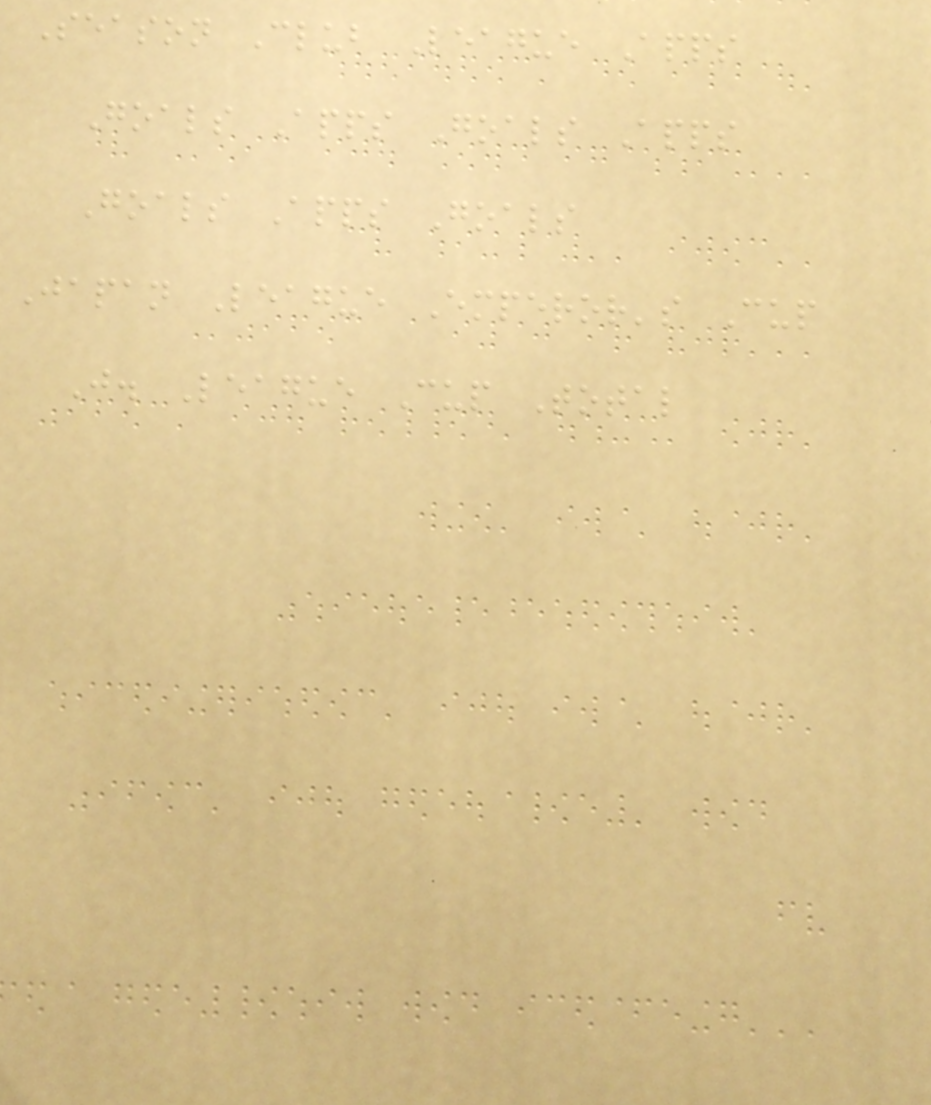Season Club League Apps
Goals Apps Goals Apps
Goals Apps Goals
Japan League Emperor's Cup
J. League Cup Total
